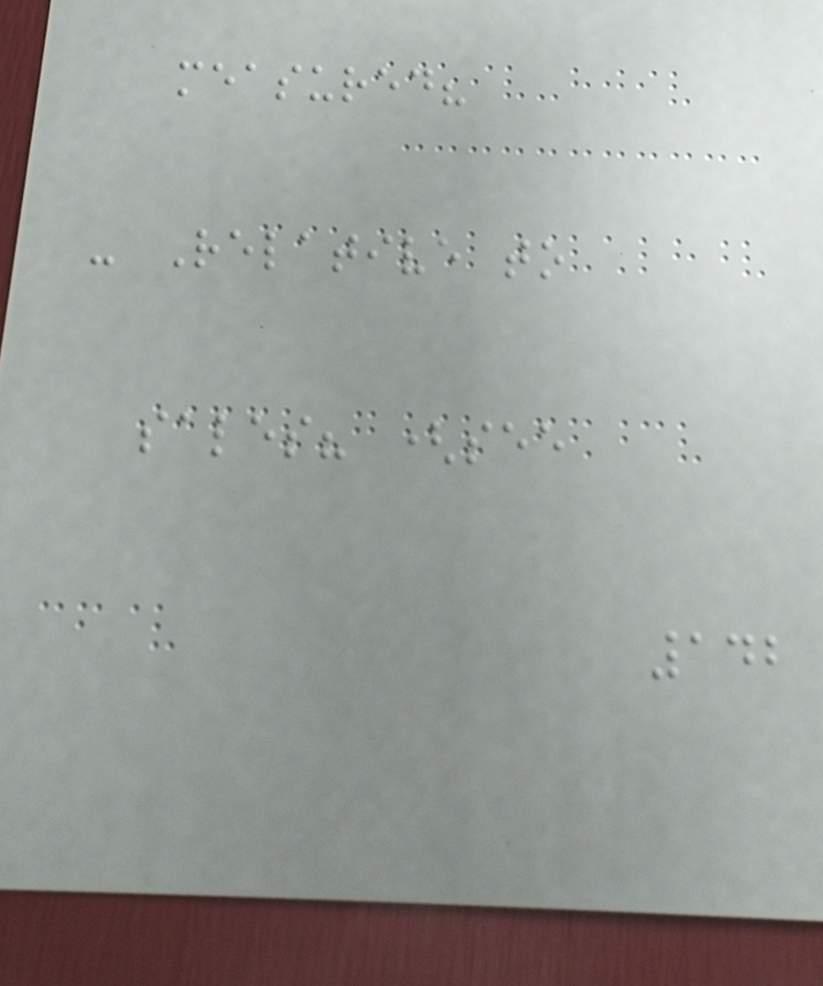measured?
- Relative to
sales? (see
142
